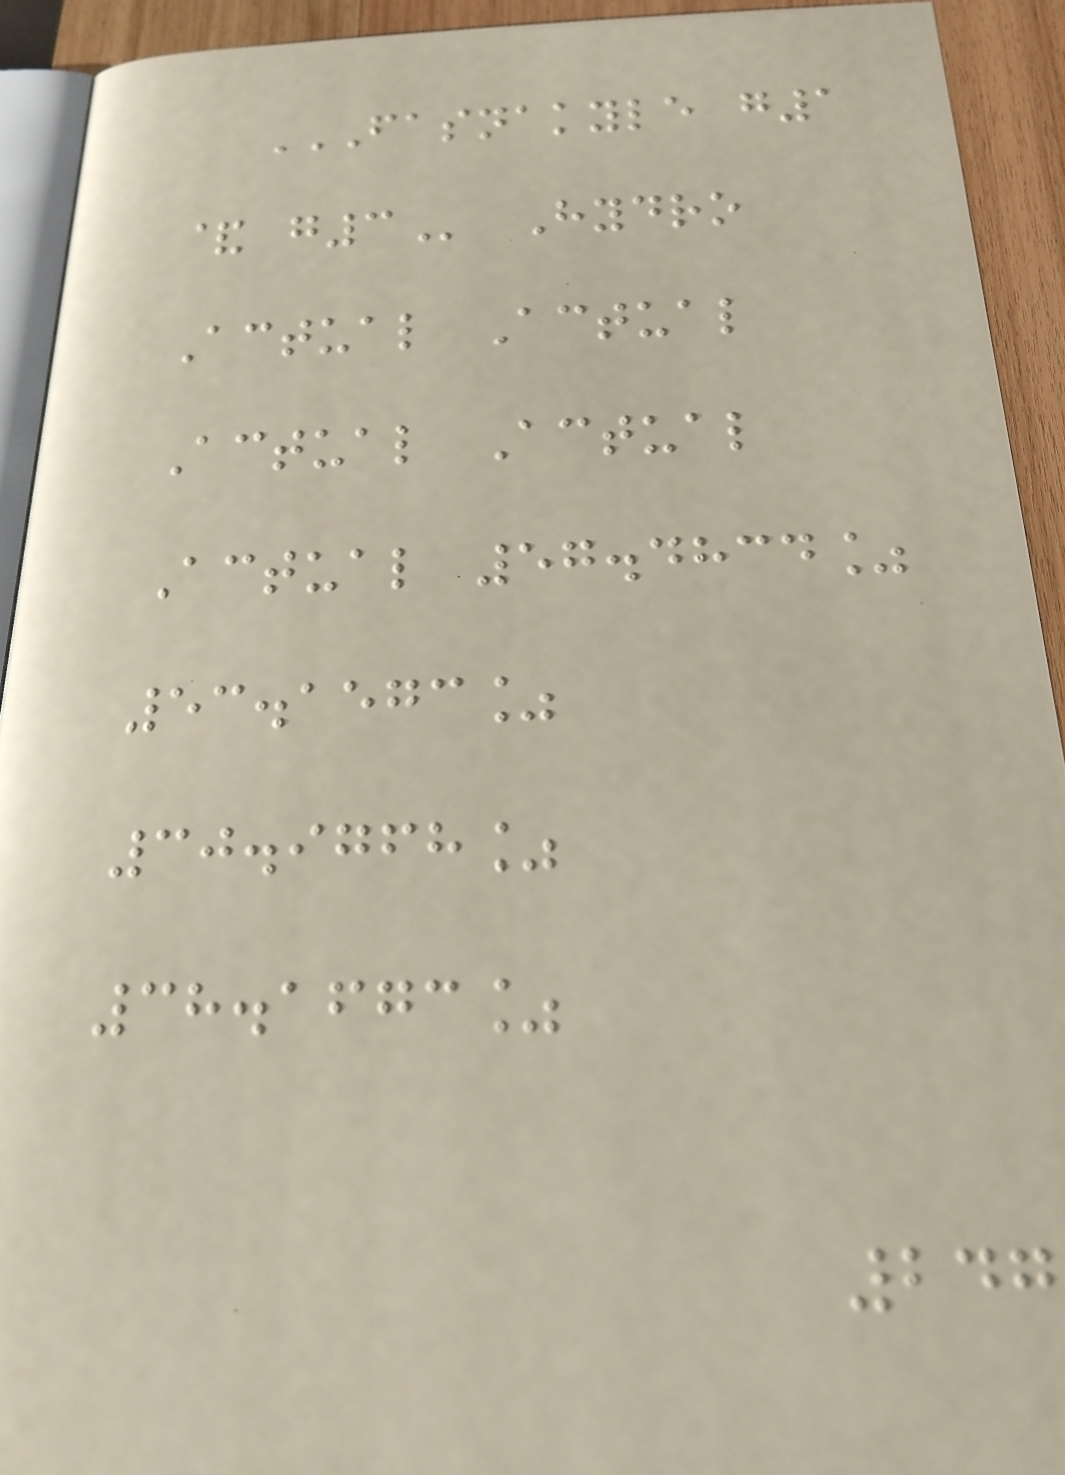FASNAKYLE G1
& G3 Hydro
Actual Actual
Actual Actual
Actual 57.4834%
53.1573%
30.9768%
38.1673%
247
